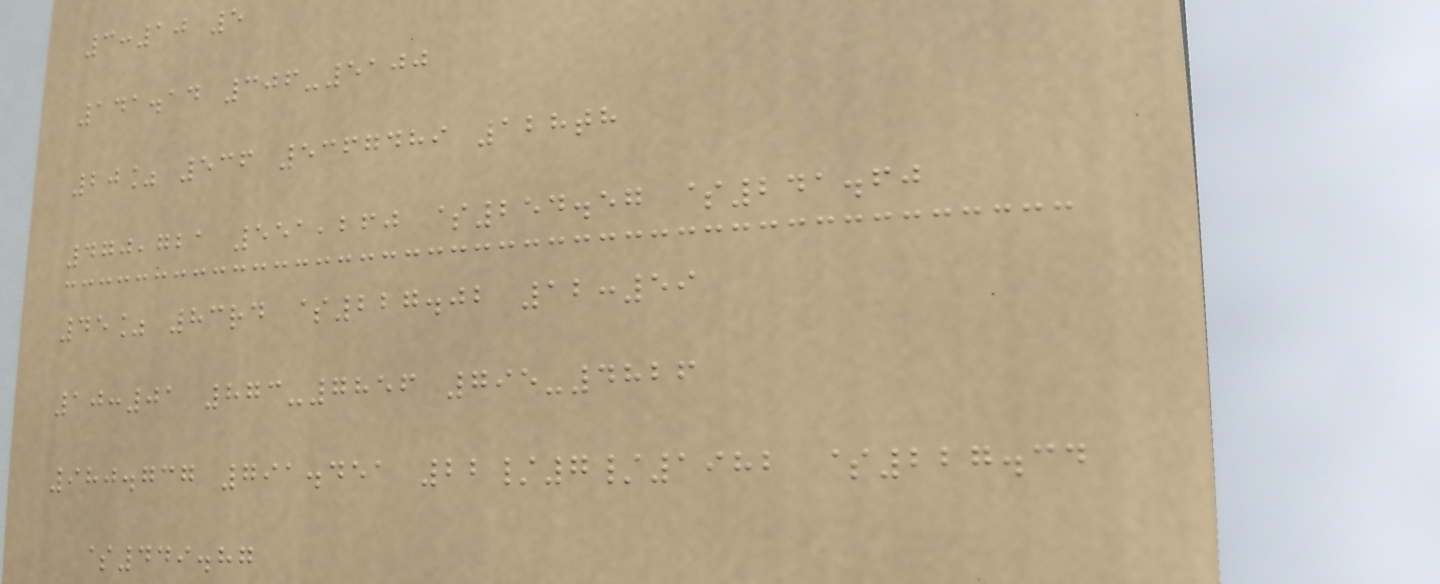3:10 5
141.14 306-5100
20% 536 5367489 128th
470,721 551,260 $254.57 $241.60
45% 83rd $227.02 12:59
10:01 873-7856 795-4826
980.737 791.451 22/7/1982 $227.34
$449.87
